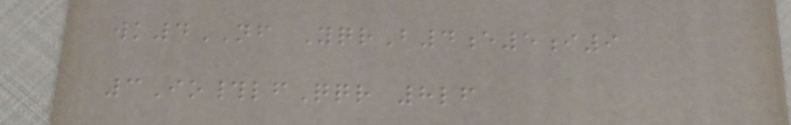wk4NF YqrB4e5i9
3Io#lfQqr 8lf
